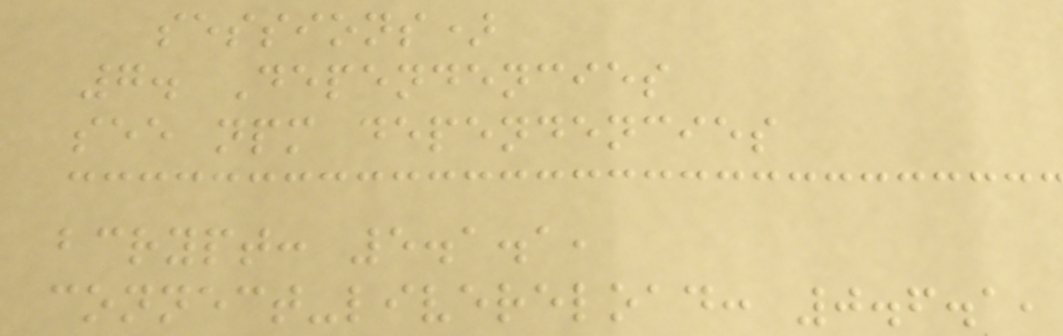sessions)
7. Dependencies
see npm dependencies
bcrypt: 5.1.1,
connect-livereload: 0.6.1,
